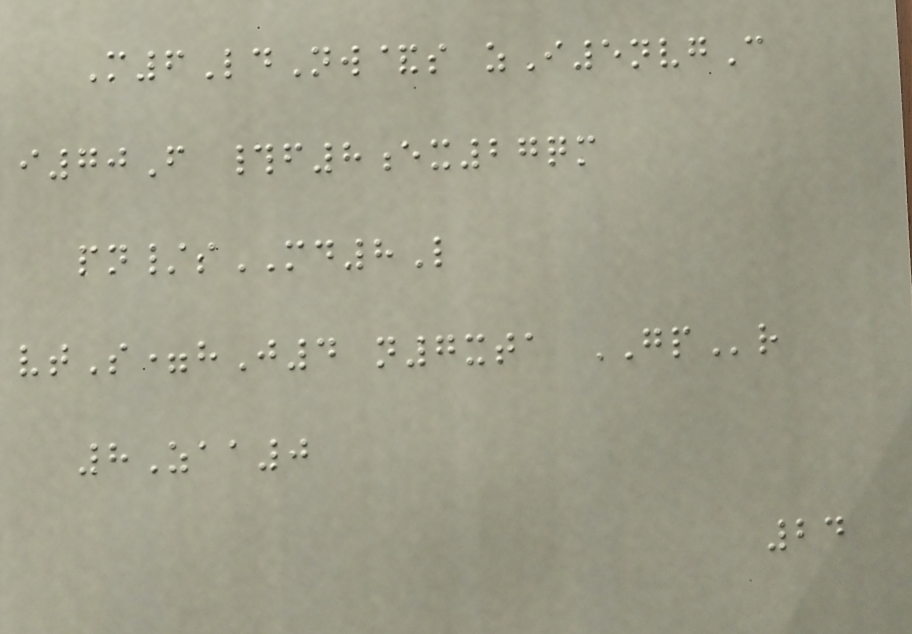M6LdNw&s zI5nvgC
i70F #f8ex27qm
pn/sMD8L
vtS=hJ4 n7xta GPr
8Zaa0
24
